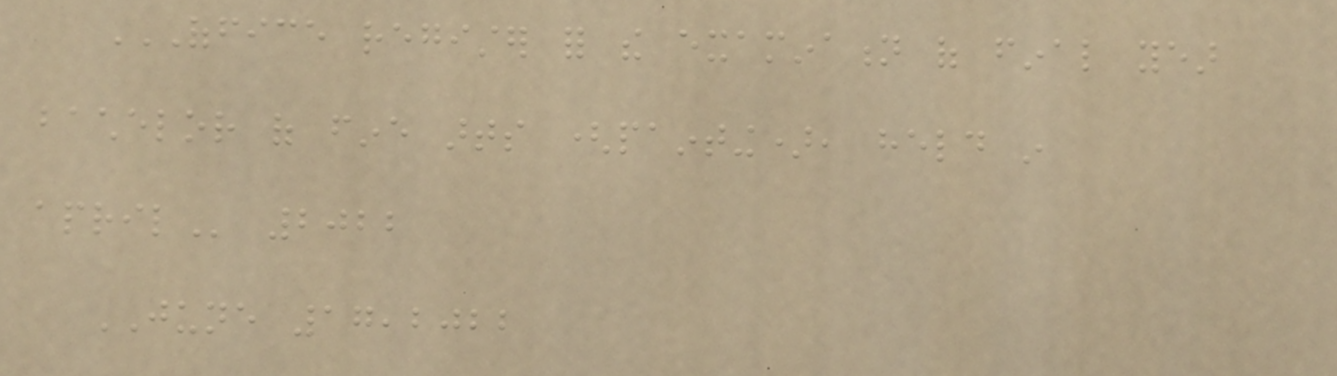OFFICE REGISTER FOR THE EXAMINATION OF FINAL YEAR
BACHELOR OF FINE ARTS (PAINTING), HELD IN
APRIL 2022
JUNE 17,2022
